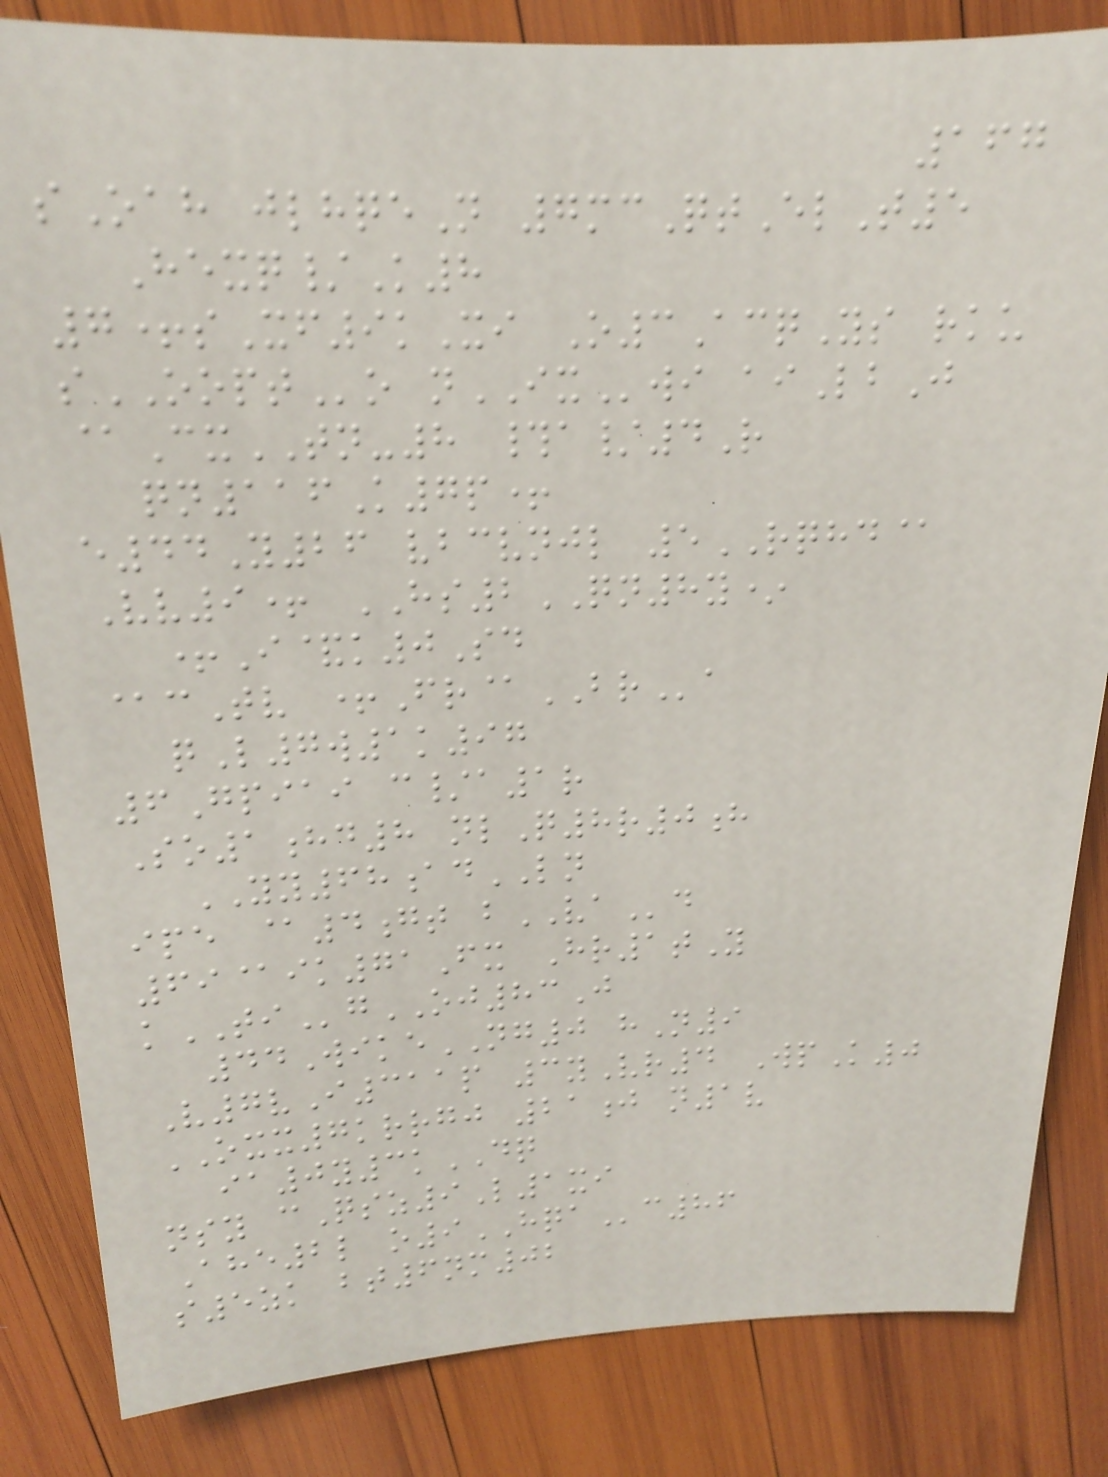167
sOah jlhqeN 7mcQtElT5
Hexq/K8
7+sXf9kXi O3AcqYs rku
sOOPTo nIXwi aiLbJ
@CxTN-8 #a/4R
qn116K7p+
e44Y26 vbcvnjl 5RQHD@
Vv9+ HS2QN8y*
+I&k0Sd
@cTv +Fr@BRa
qL7w1k97
6Gpiai c/a1r
So1hd8 nlQ8r0h
YY68adLN
ipe @4gt bVAd
69@ik71Fx Hr1tY
kTIgOJ83J
44WikeNG0 hN9
V7vI311p 3yVr4 WpK0
OXX7krrgj 21j n1v
ia0y3kDQ
nsy cQsz9L1xi
Ahe2l o9HQAc86
s5zk bt6nm02
